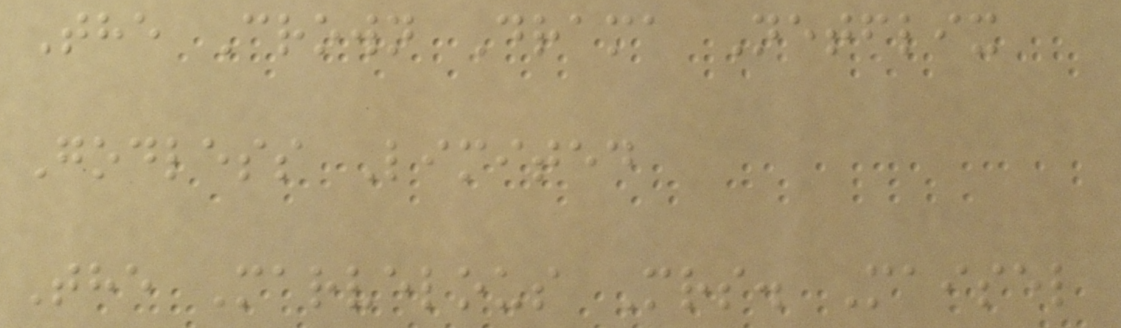The Crown Drama Netflix
Godless Limited
The Marvelous Mrs. Maisel
